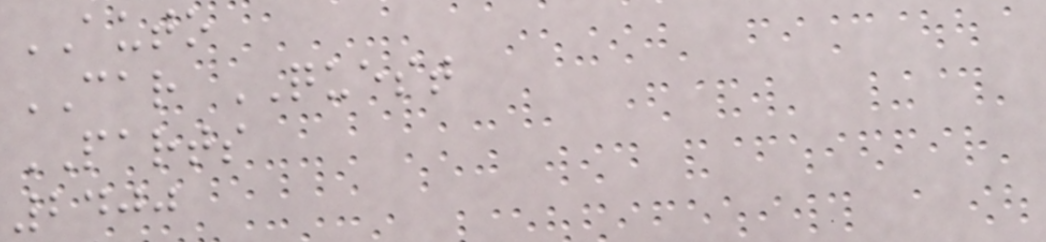AUTO
CAR QUEST
PARTS
2400
